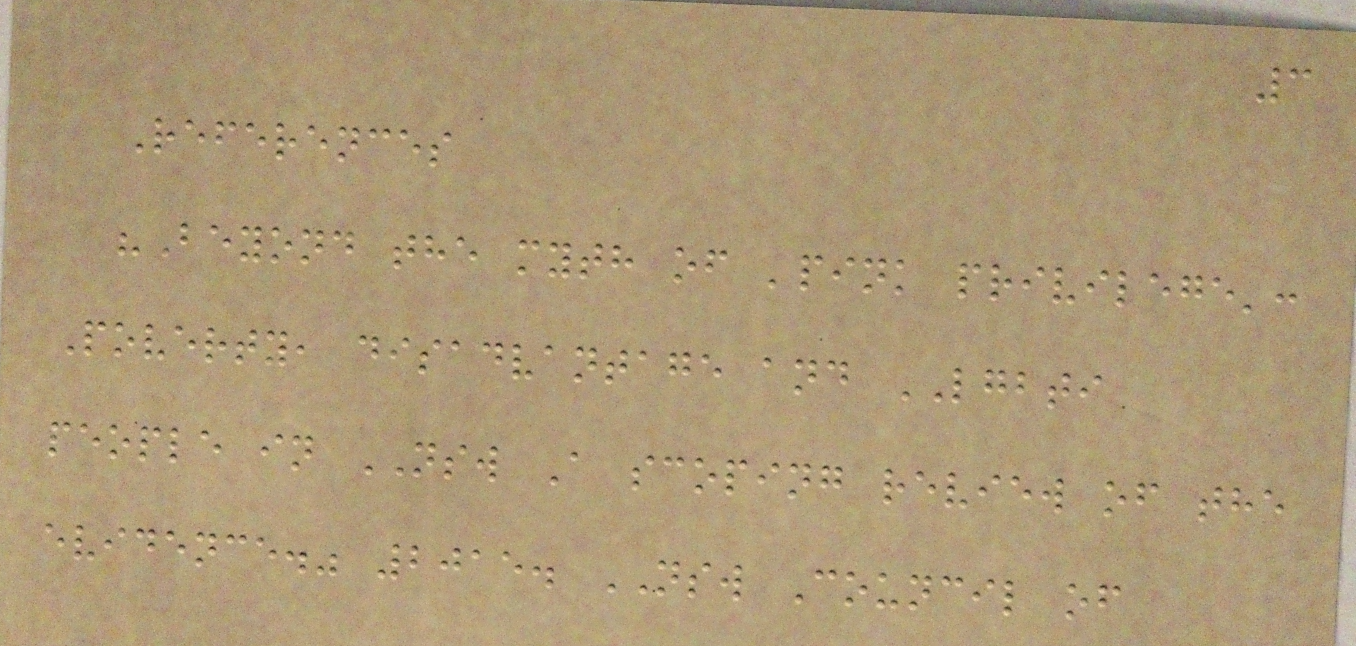3
References
"Beyond the myth of 'pink privilege':
Poverty, disadvantage and LGBTI
people in NSW A scoping review of the
evidence." 2015. NSW Council of
